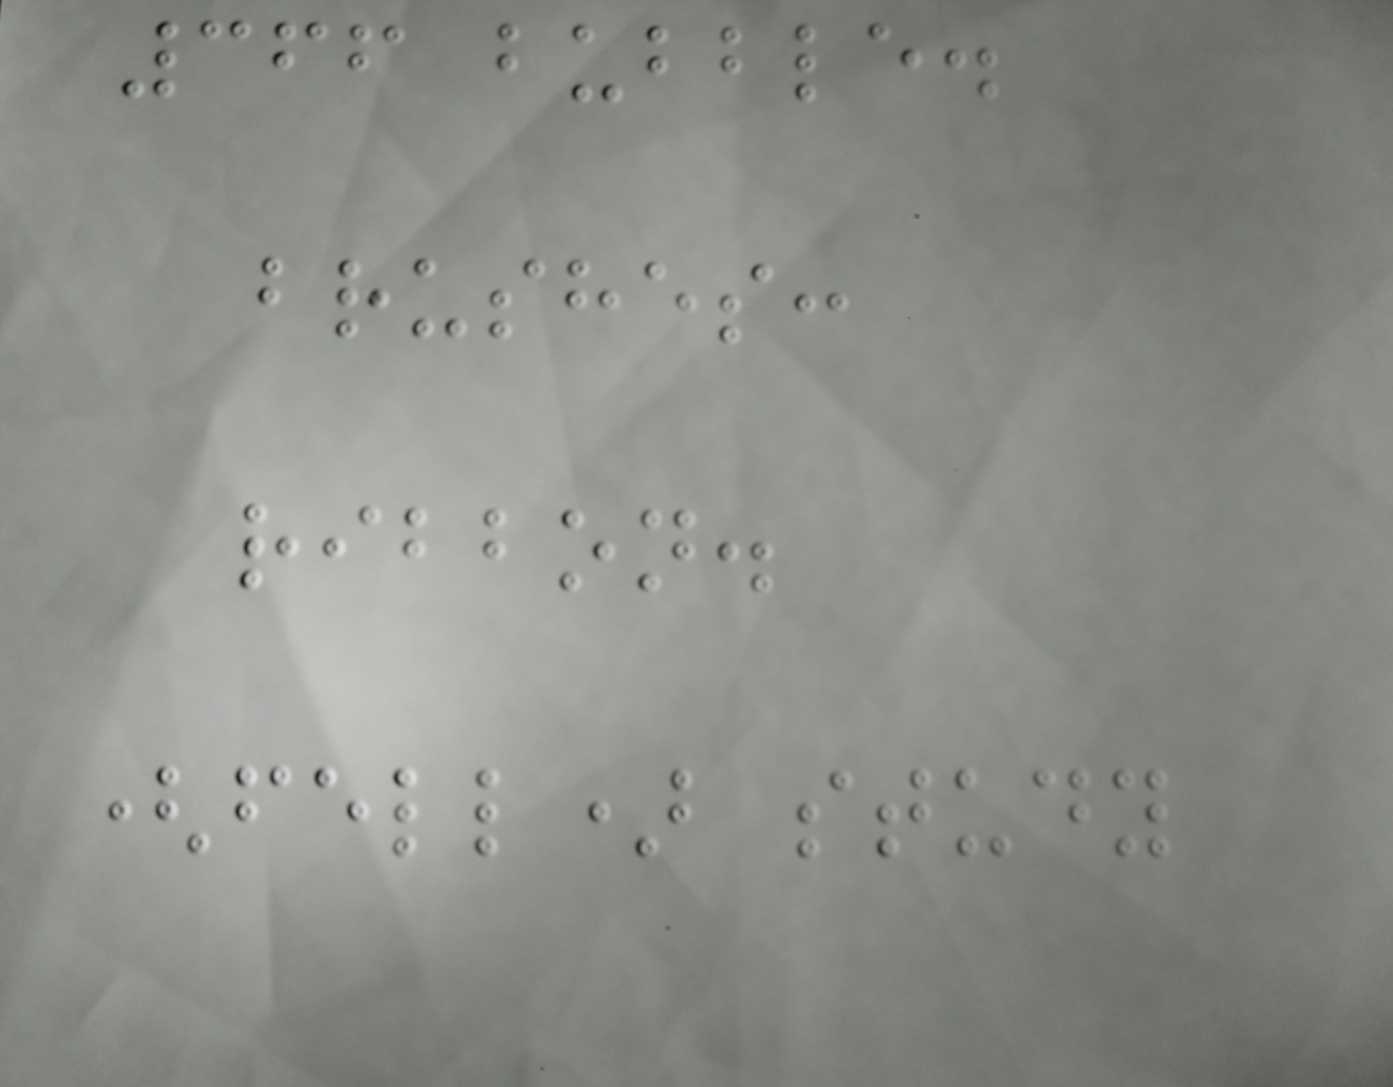366 bubble.
brushes:
ribbon.
(fell) study
